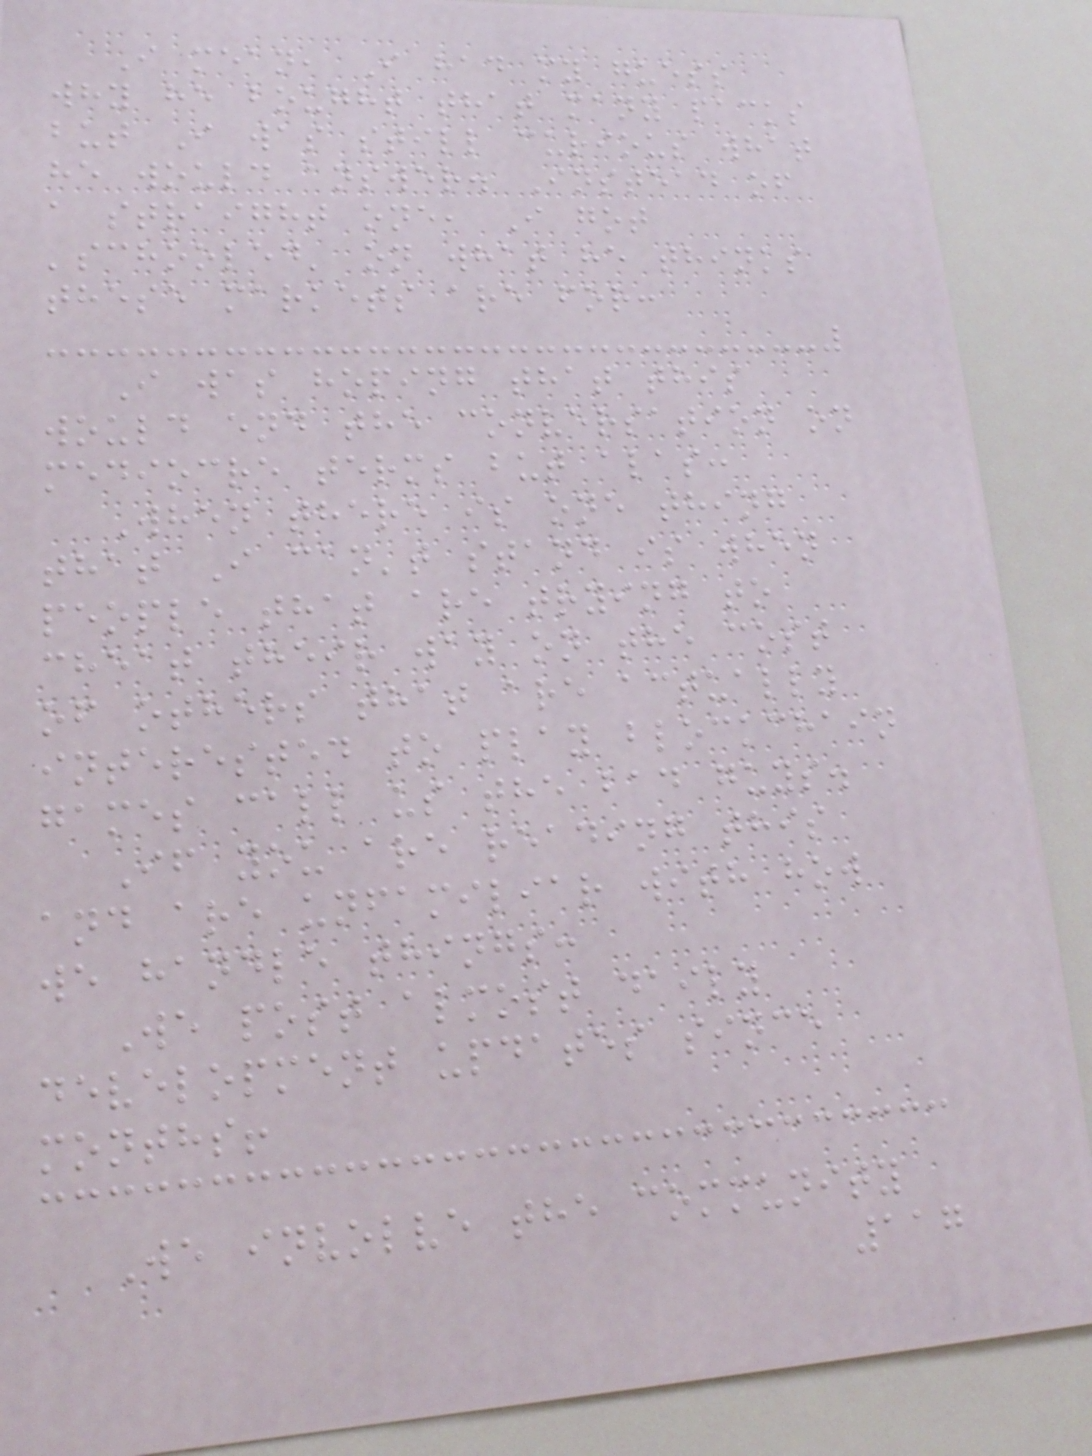I mean, I had my guess
why he bought that many packs
but I was still curious what
he would answer. Instead of
a straight one, I got
'schooled' on what he thinks
these markets are for:
I was hoping that this
would end the conversation on
mediocre terms but alas:
When there is one thing
that I can't stand is when
people that are trying to
cheat their way on the cost
of others that are actually
interested to play blockchain
games call us the bad guys.
If you are reading this
and are unfamiliar with how
we handle things:
We post almost daily
development updates since
months!
We involve the community
117
